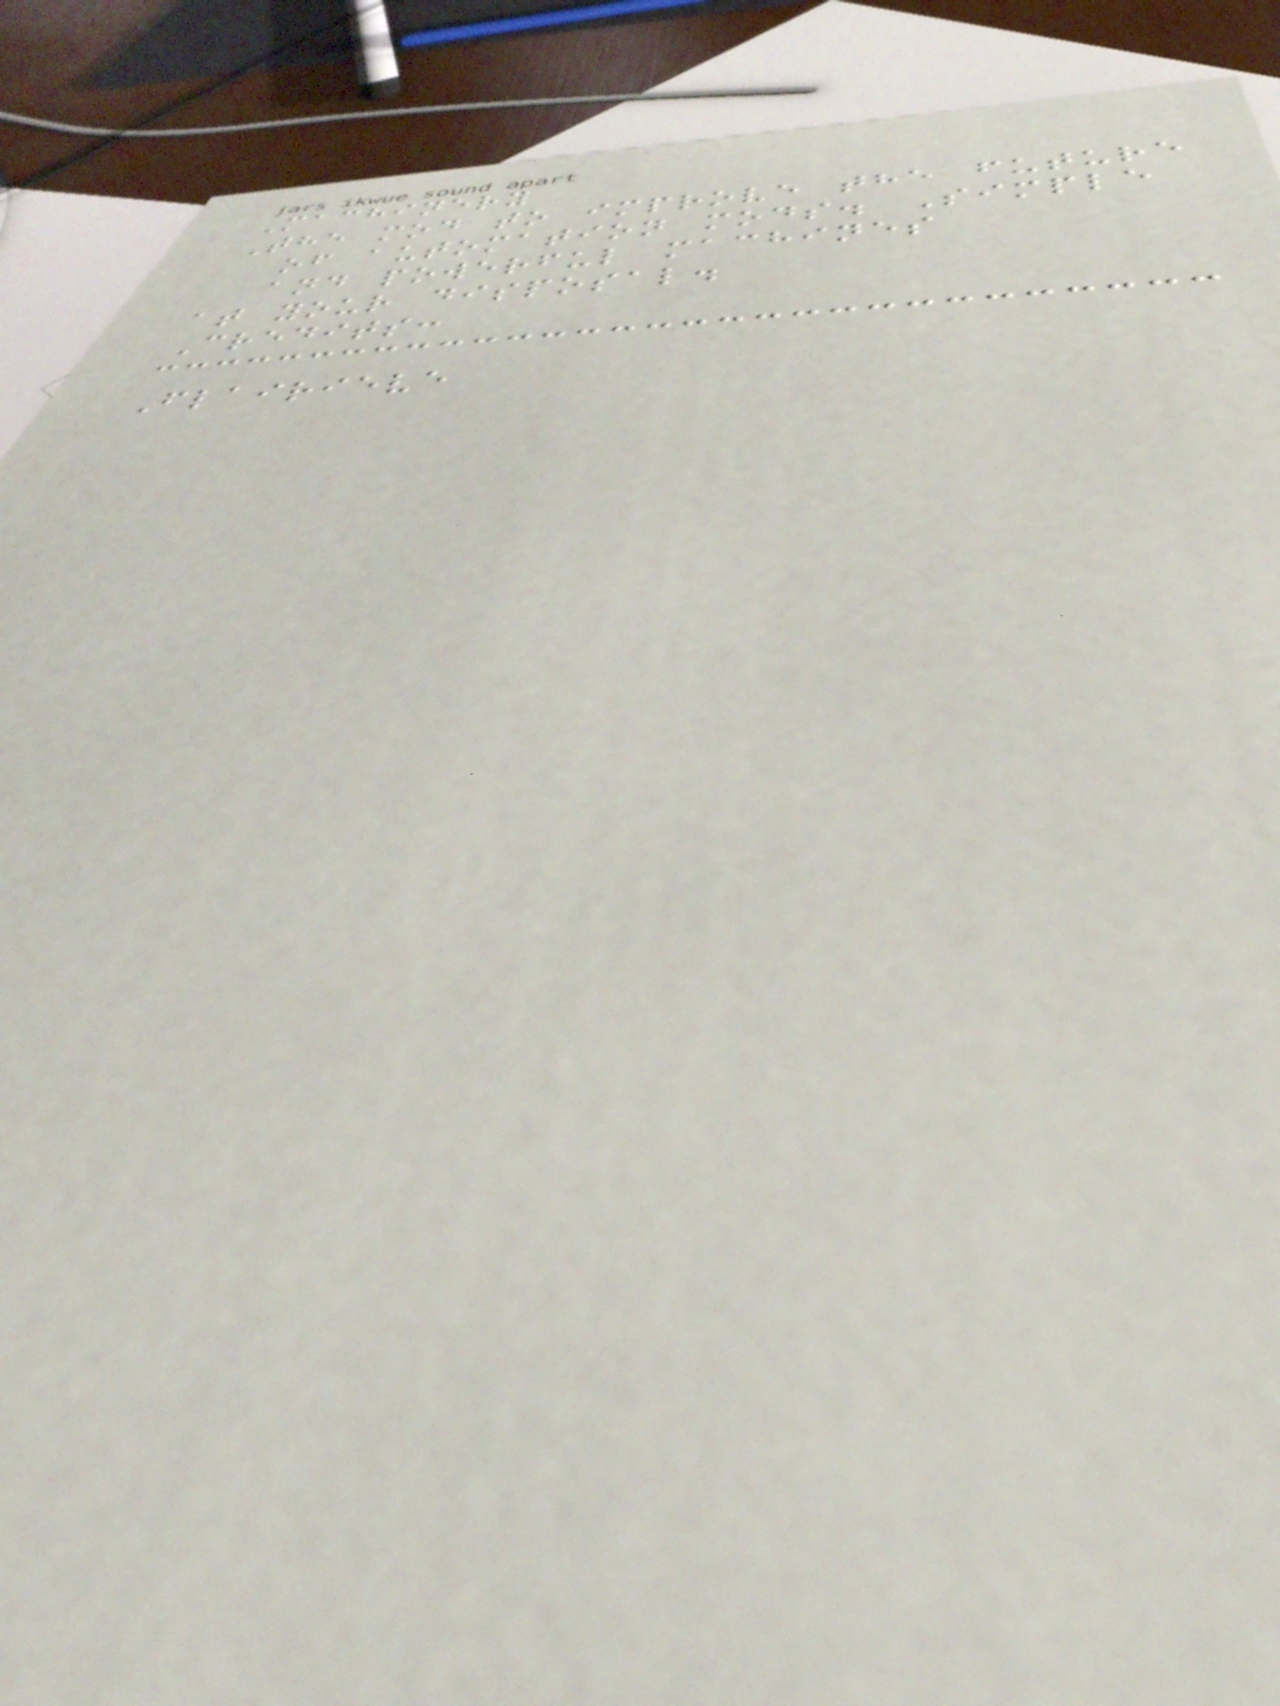Machinery
The mod to improve the future
of automation mods. Simple
and powerful machines
at your disposal.
Credits:
Flairieve
